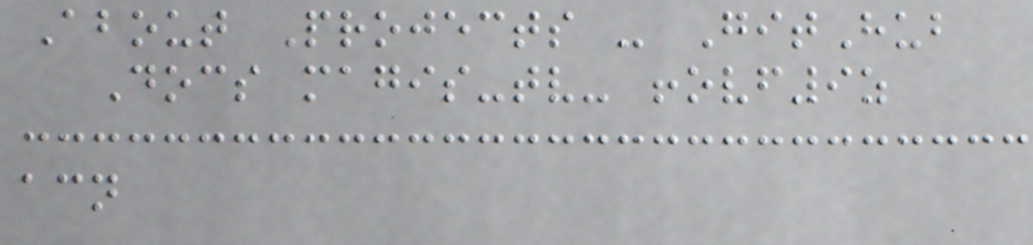About Projects - GitHub
Docs magis-tv- !ovf9z
acn
